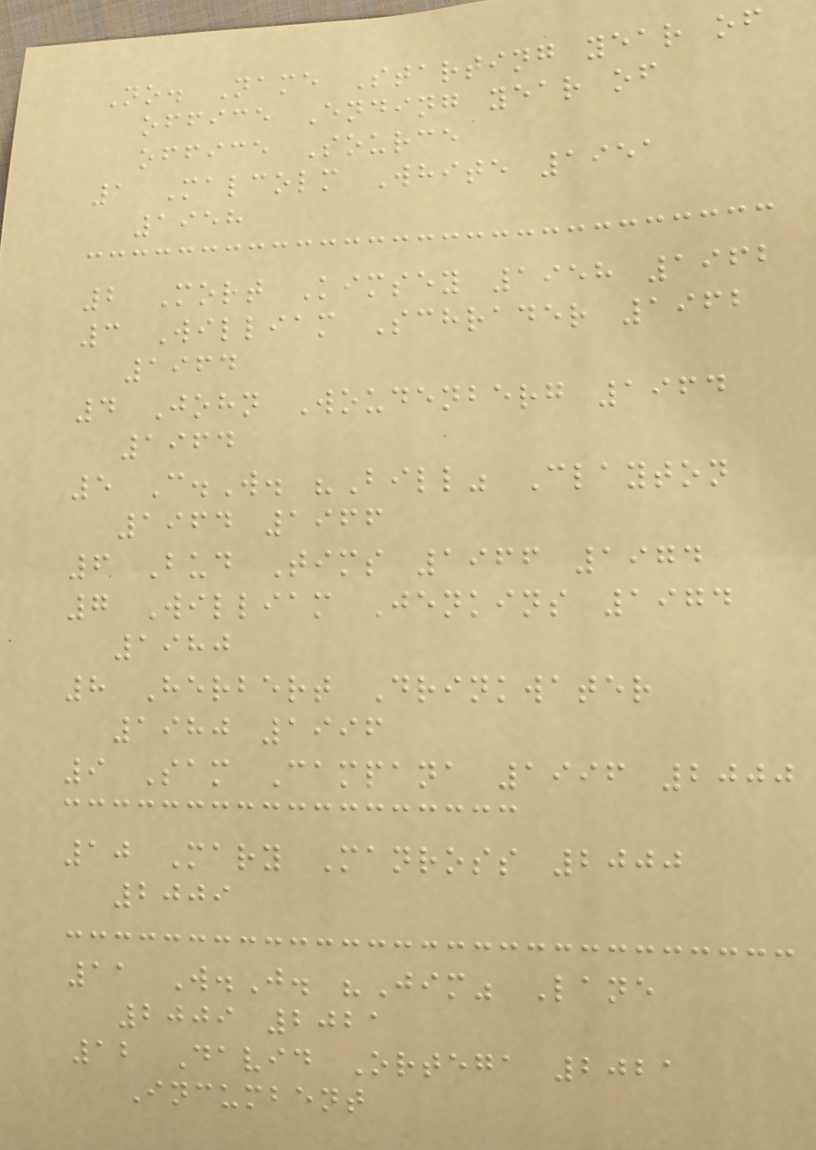No. Name Starting year of
office Ending year of
office Source
1 Malcolm White 1951
1958
2 Mort Kimsey 1958 1962
3 William Schrader 1962
1964
4 John Woudenberg 1964
1964
5 C.W. "Bill" Clayton
1964 1966
6 Bud Tims 1966 1974
7 William Jenkins 1974
1980
8 Herbert Drinkwater
1980 1996
9 Sam Campana 1996 2000
10 Mary Manross 2000
2009
11 W.J. "Jim" Lane
2009 2021
12 David Ortega 2021
Incumbent
